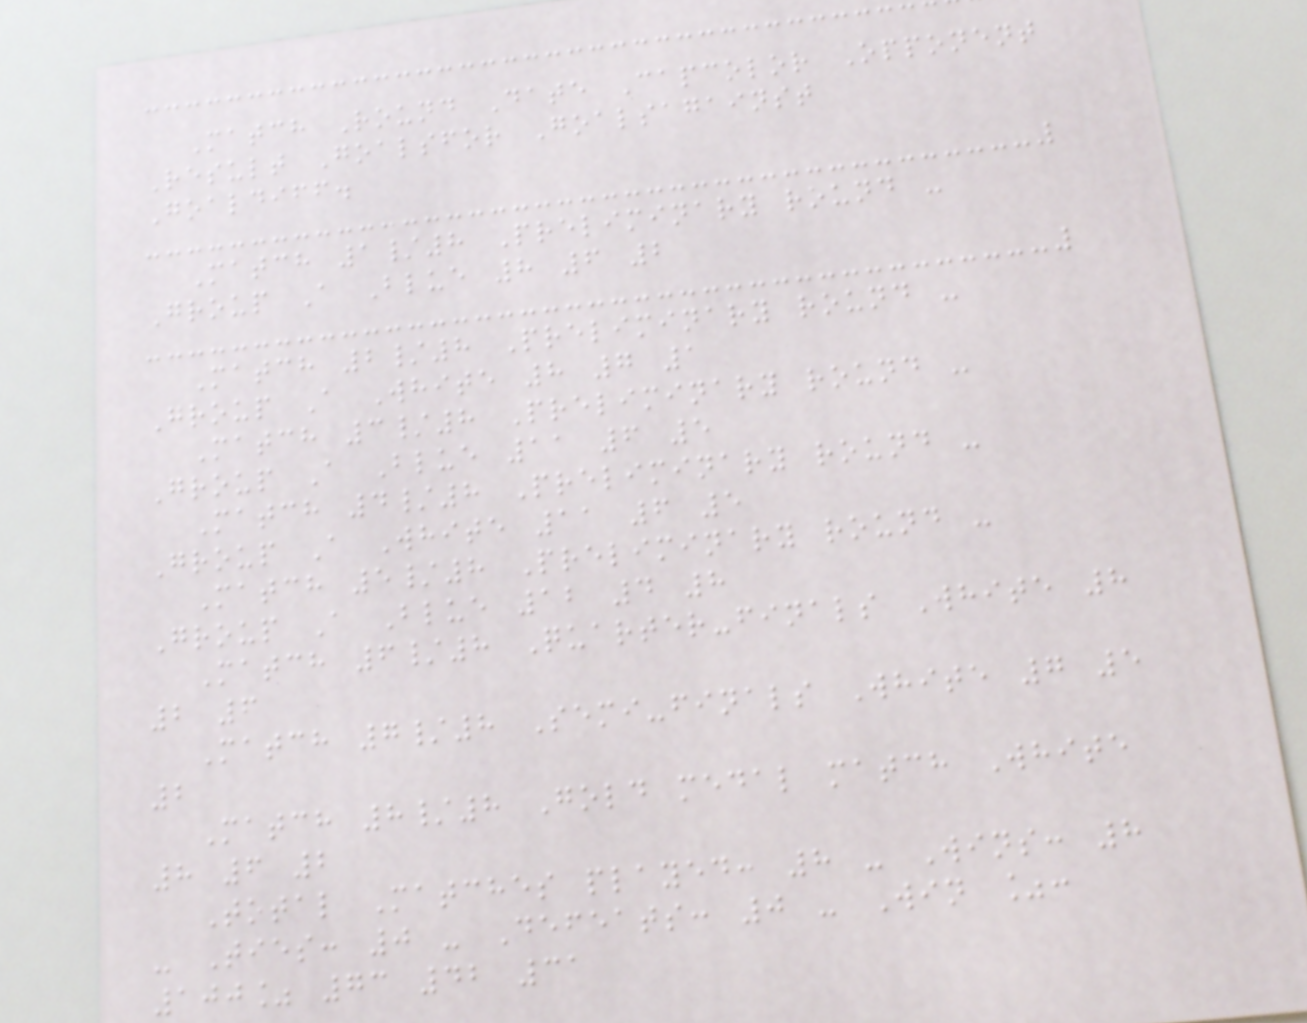Match Round Date Capcolor Opponent
Result Goalsfor Goalsagainst
Goaldiff.
Match 1/8 Preliminary round -
Group A Blue 8 6 2
Match 2/8 Preliminary round -
Group A White 8 7 1
Match 3/8 Preliminary round -
Group A Blue 11 6 5
Match 4/8 Preliminary round -
Group A White 11 6 5
Match 5/8 Preliminary round -
Group A Blue 12 4 8
Match 6/8 Quarter-finals White 8
2 6
Match 7/8 Semi-finals White 7 5
2
Match 8/8 Gold medal match White
8 6 2
Total Matches played: 8 - Wins: 8
- Ties: 0 - Defeats: 0 - Win %:
100% 73 42 31
